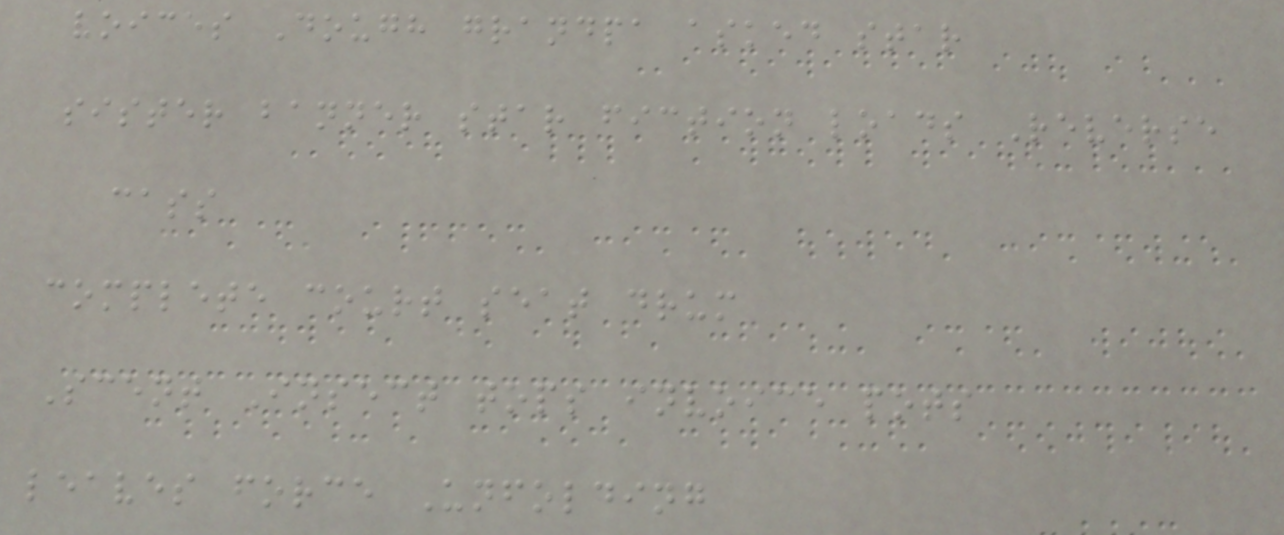voices Dough grandpa asked star
sister banner star fiction loads Reverse
cass
complete court seat drum
Scent Insect tops invoice pots
leaves force Unfolding
